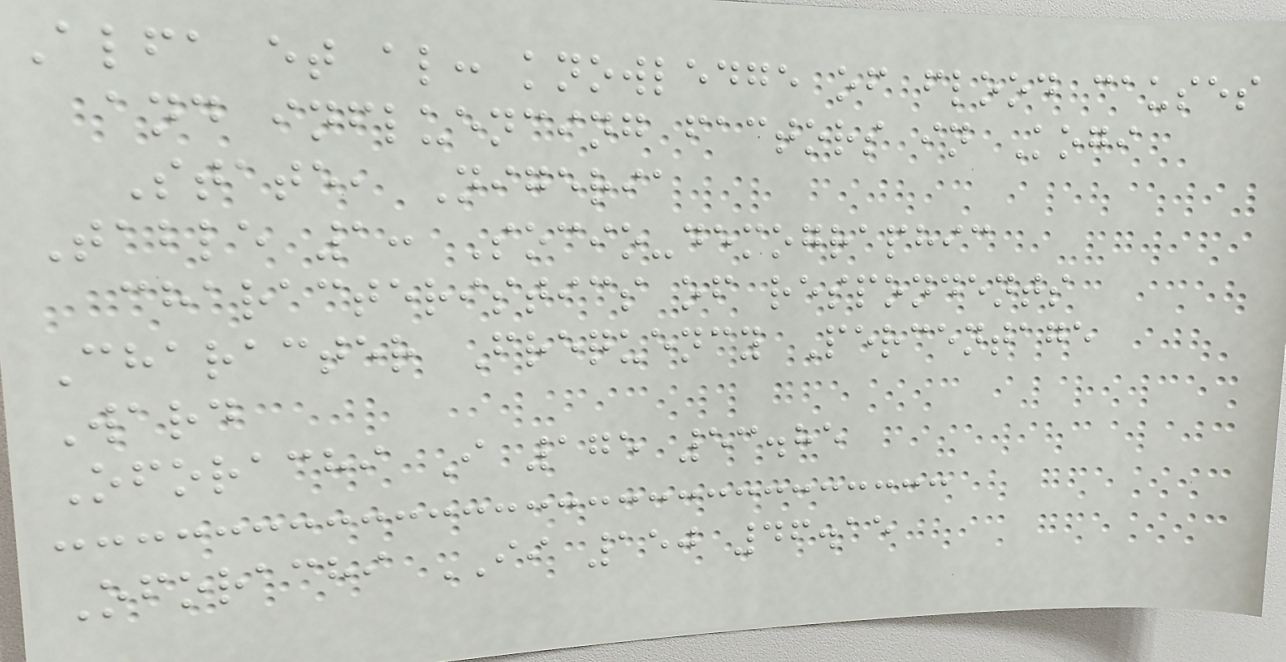Alfa et al: knowledge of flood causes
and influencing factors in Kogi
State, Nigeria
Table 1: Socio-demographic
characteristics of respondents
Character Frequency Percentage
Ward
Oforachi I 175 53.85
Oforachi II 150 46.15
